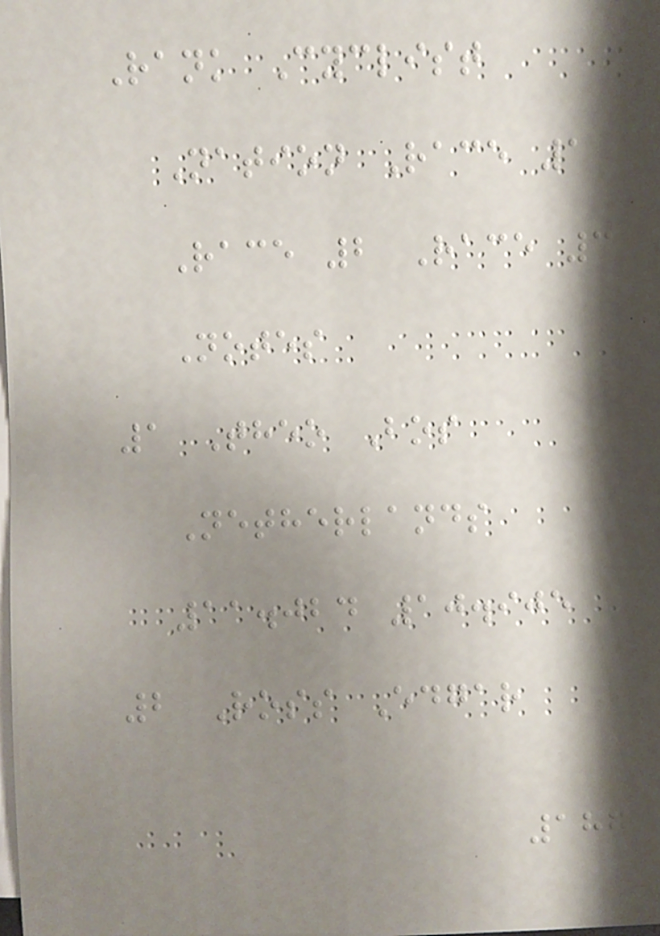Rank Cyclist
Nation Race 1
Race 2 Race 3
Notes
1 Theo Bos
Netherlands
11.024 10.905
2 Ross Edgar
187
